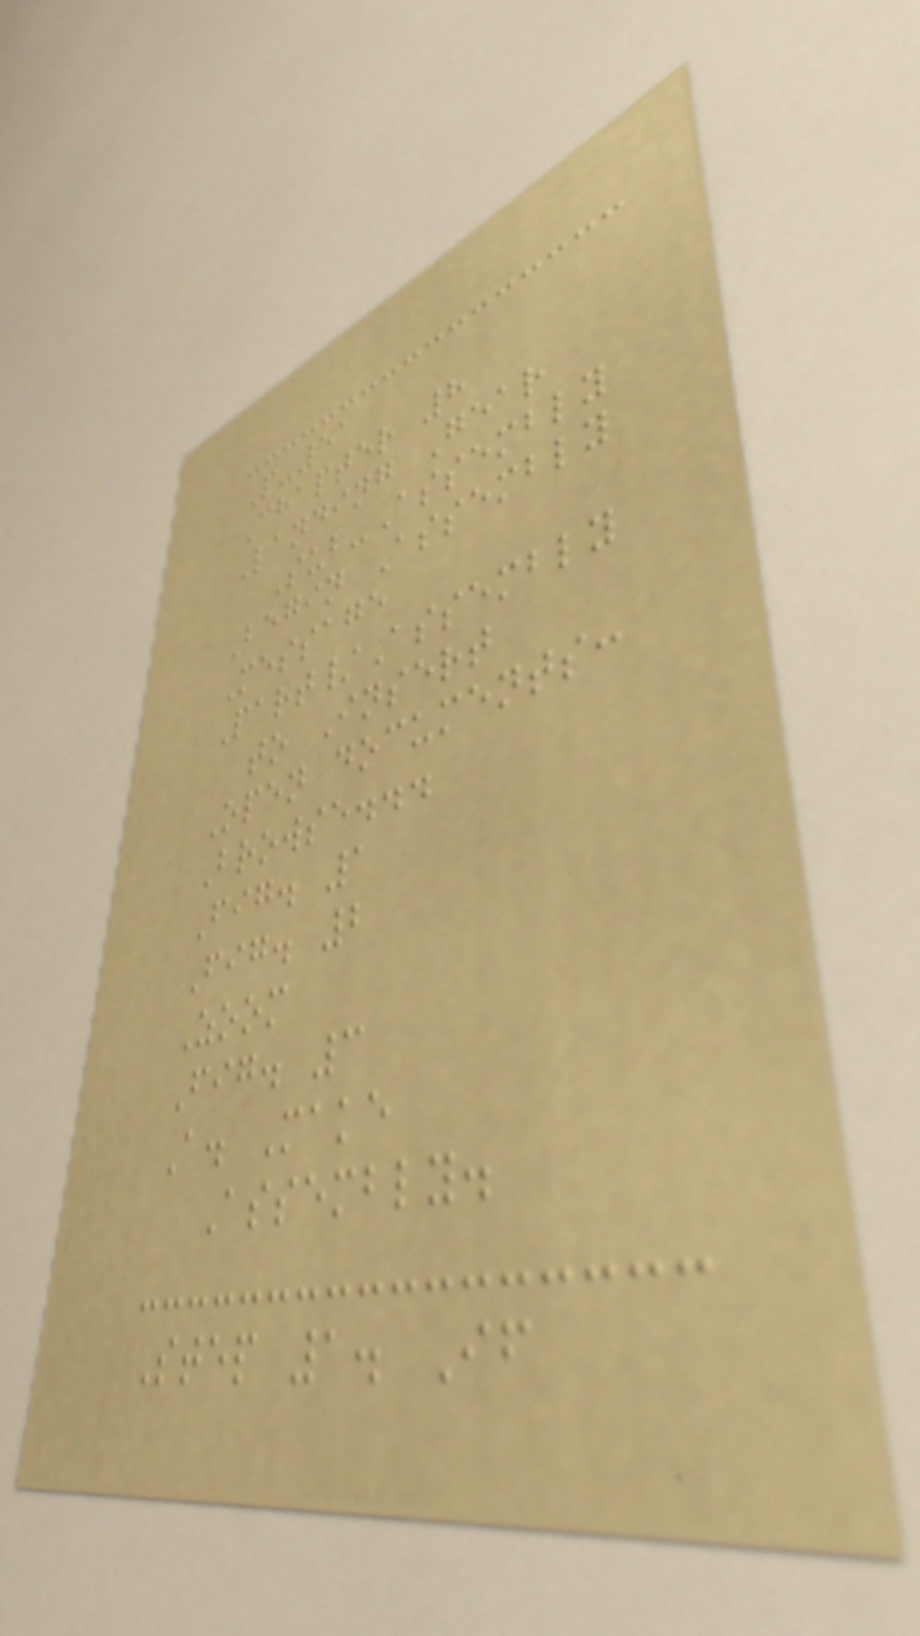P-51
Chapter 8
Landing Gear
Sub-Assembly
Begin Assembly
Message
Part/Assembly
to Insert
Open documents:
Browse...
Fig. 1
Fig. 2
Zoom
Fig. 3
A. Make
Assembly.
Step 1. If
